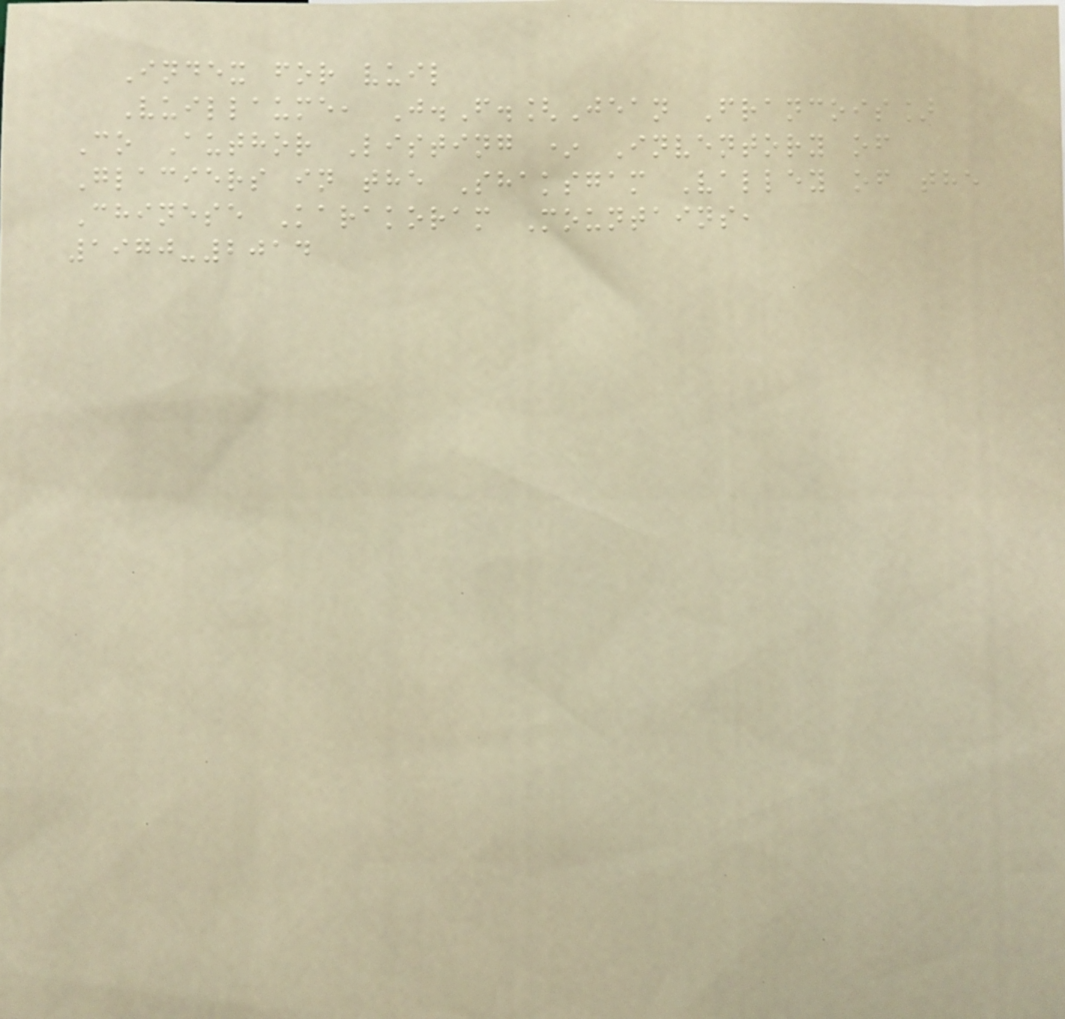Index for vuil
Vuillaume, J.F.[Jean Francois]
Co Author Listing * Inventory of
Glaciers in the Shaksgam Valley of the
Chinese Karakoram Mountains,
1970-2014
